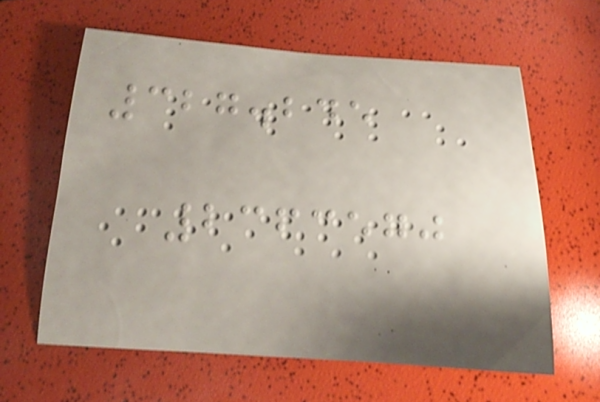327.245
2363570
